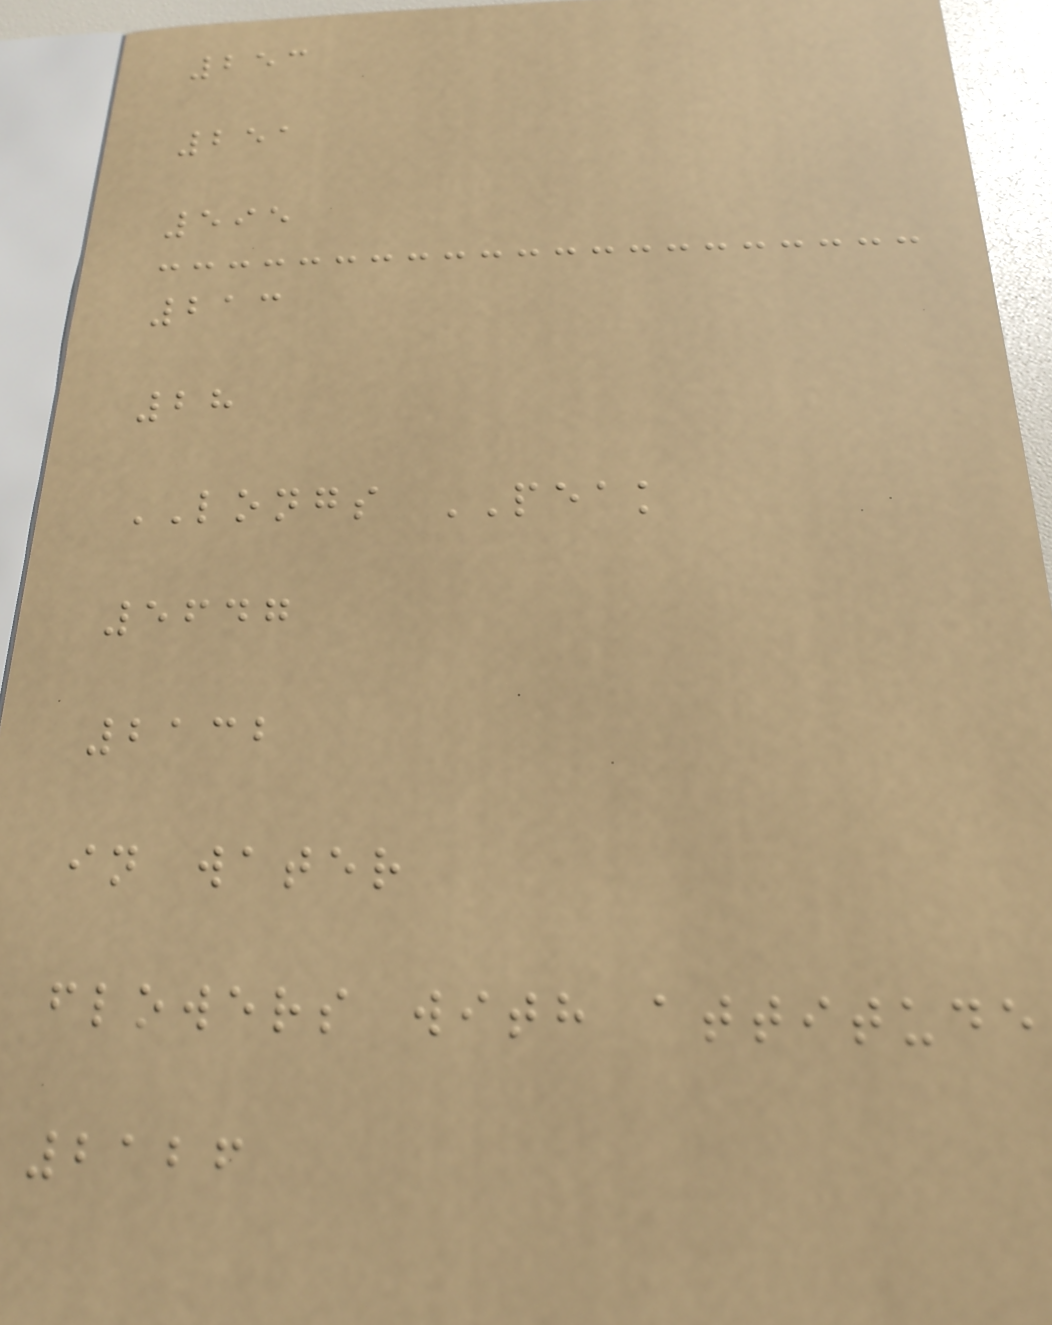253
251
595
213
28
LONGS PEAK
5647
2132
in water
flowers with attitude
2126
